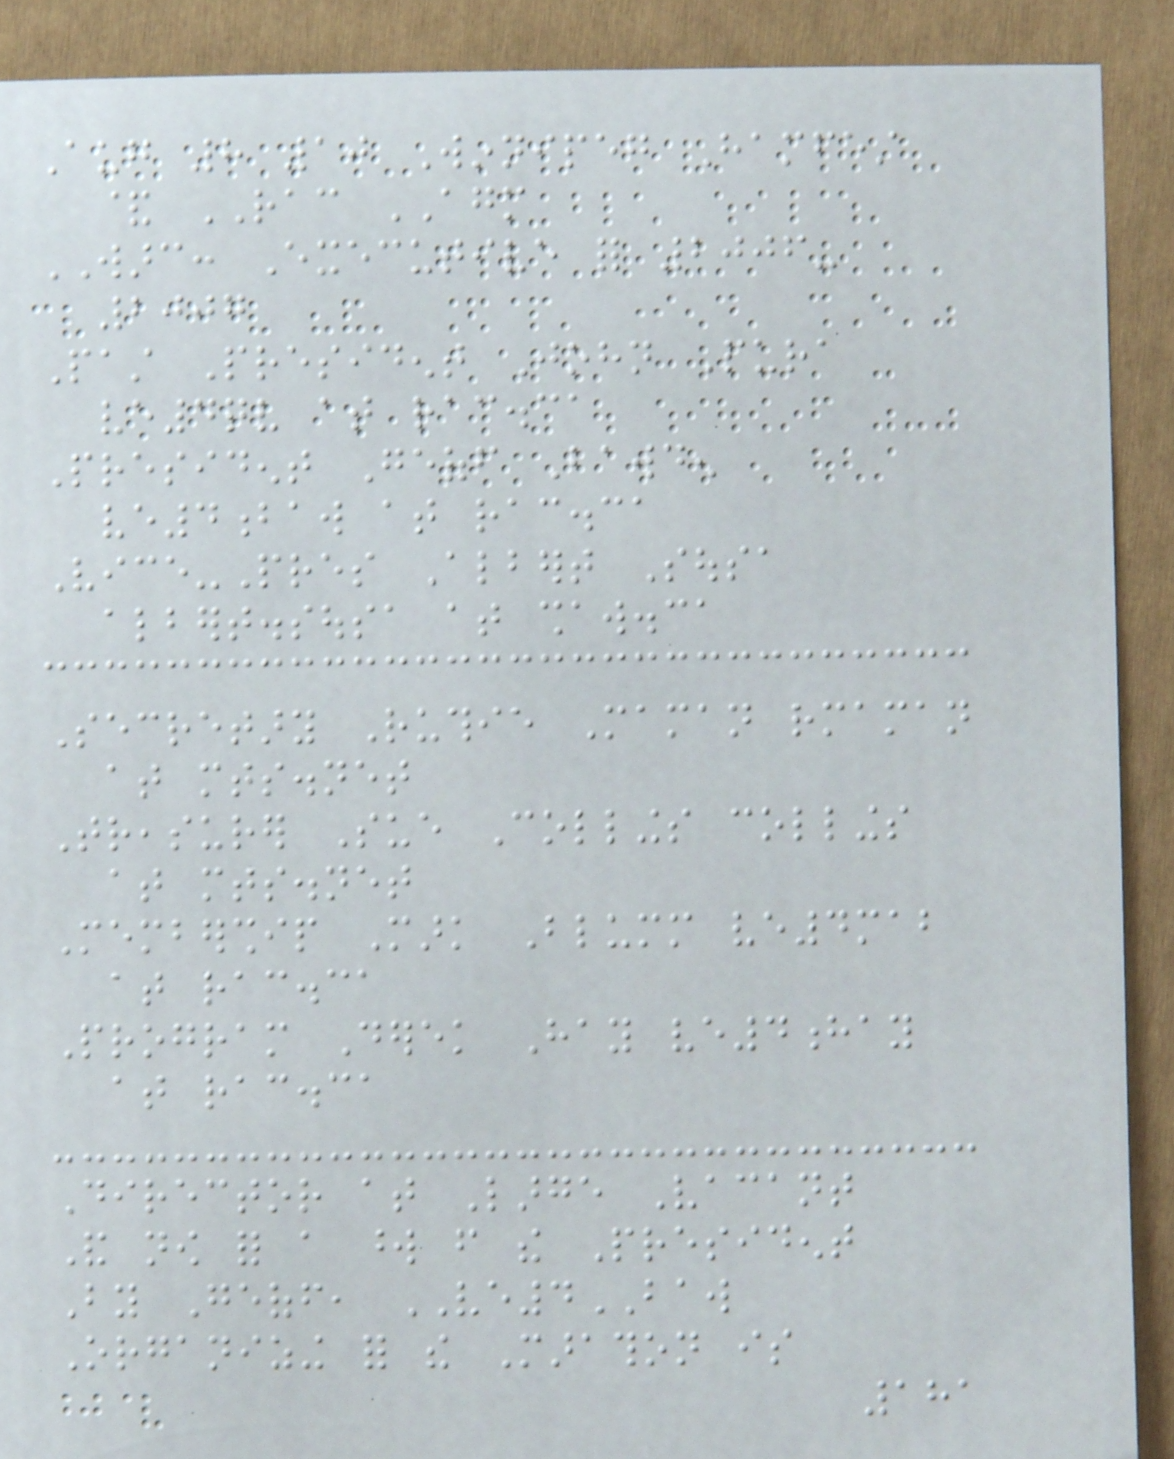Aug 8 10 Winnipeg Hamfest
& RAC AGM
WARC: Executive for 2006-
2007
Past President John Pura
ve4qv at rac.ca
President Geoff Bawden
ve4baw at rac.ca
Vice-Pres Albert Sousa
albert.sousa at shaw.ca
Secretary Ruthie Maman rmaman
at mts.net
Treasurer Sue Collings collings
at mts.net
Membership Mark Blumm ve4mab
at rac.ca
Program Derek Hay ve4hay
at rac.ca
Director at Large Vacant
And now for a word from the President
By Geoff, VE4BAW
Organizing for the Marathon is
181
